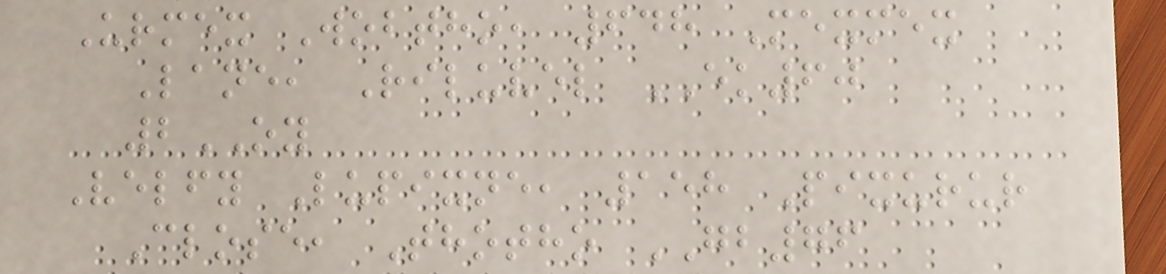Urmex Wobtho, 648 Mexmex
Lane, Riluvel EK60
2OY
Velfy Lupixne, 158 Pixurur
Close, Thotho GB76
